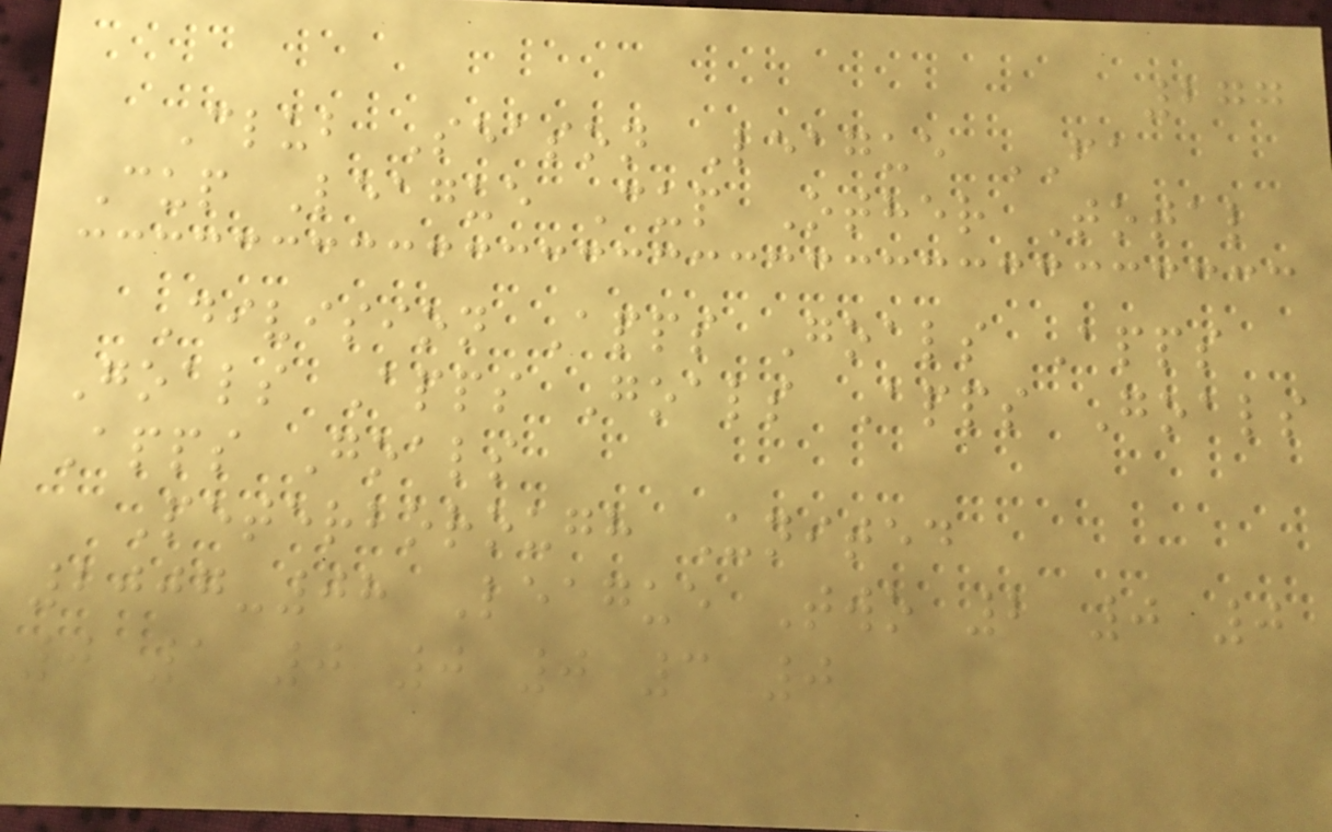277
Club Season League FA
Cup League Cup Other Total
Division Apps Goals Apps
Goals Apps Goals Apps Goals
Apps Goals
Peterborough United
2007-08 League Two 2 0 0
0 1 0 0 0 3 0
